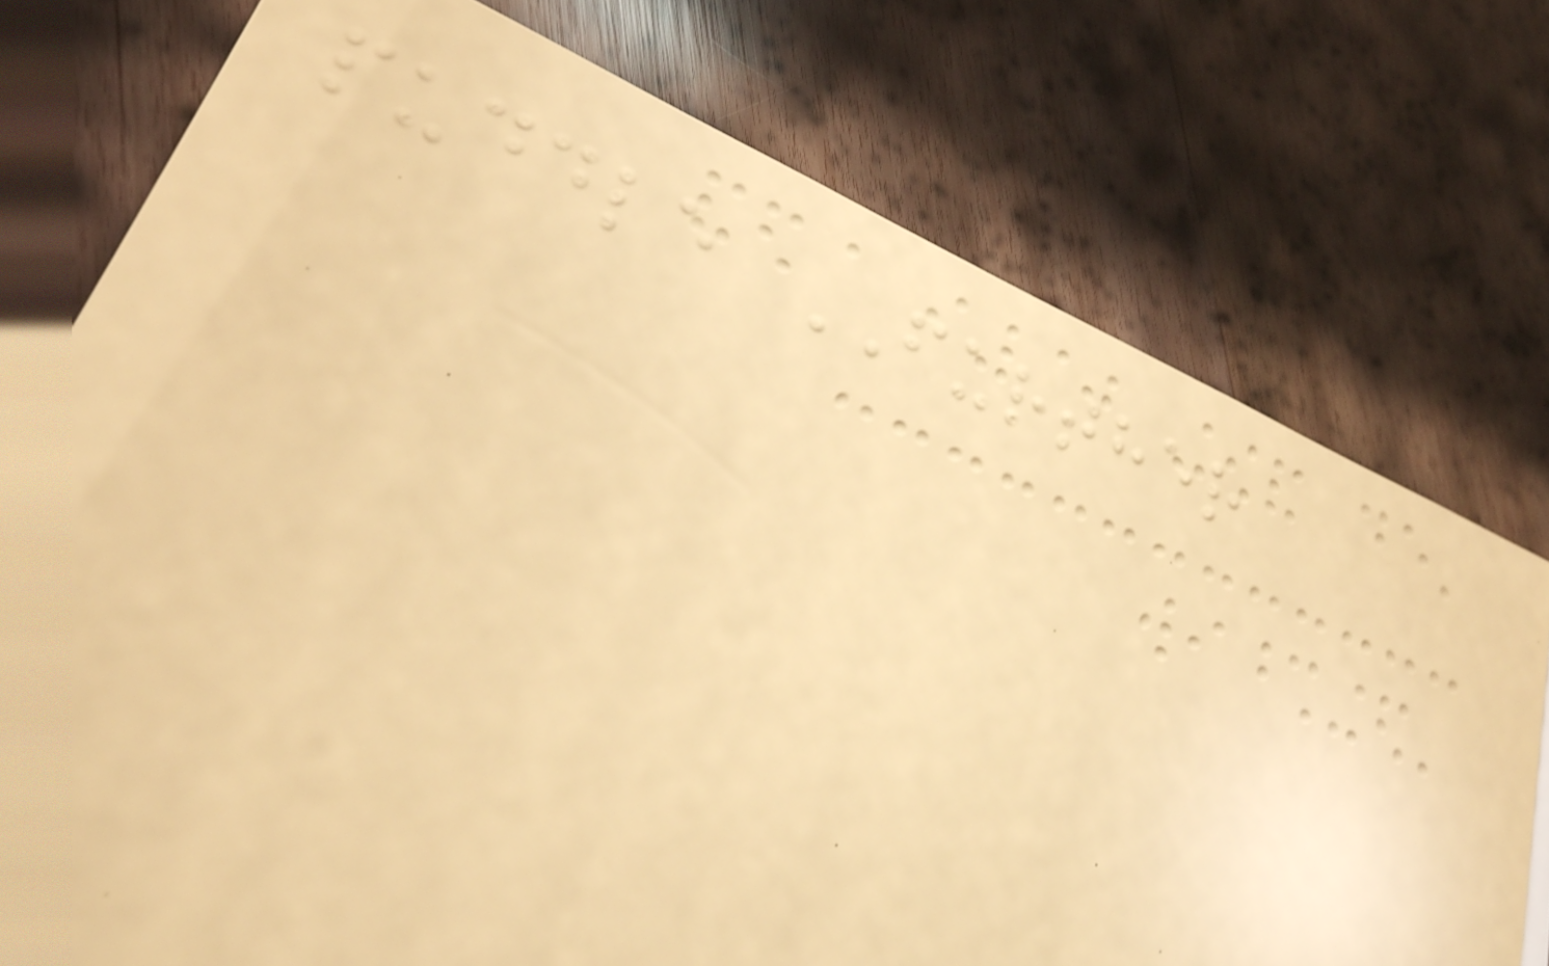puddle FURTHER
